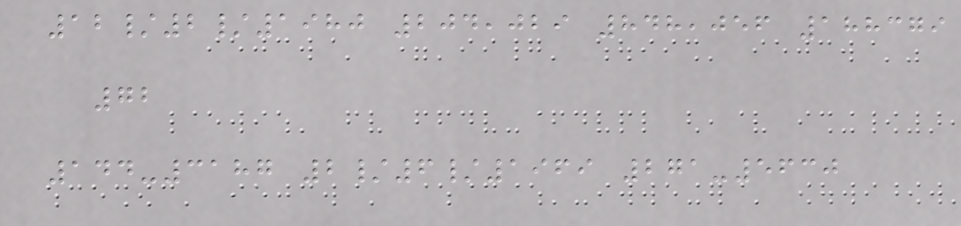12/2/1980 204,029 848,056 188379
72
144-3187 2/6/1969 271-5630
